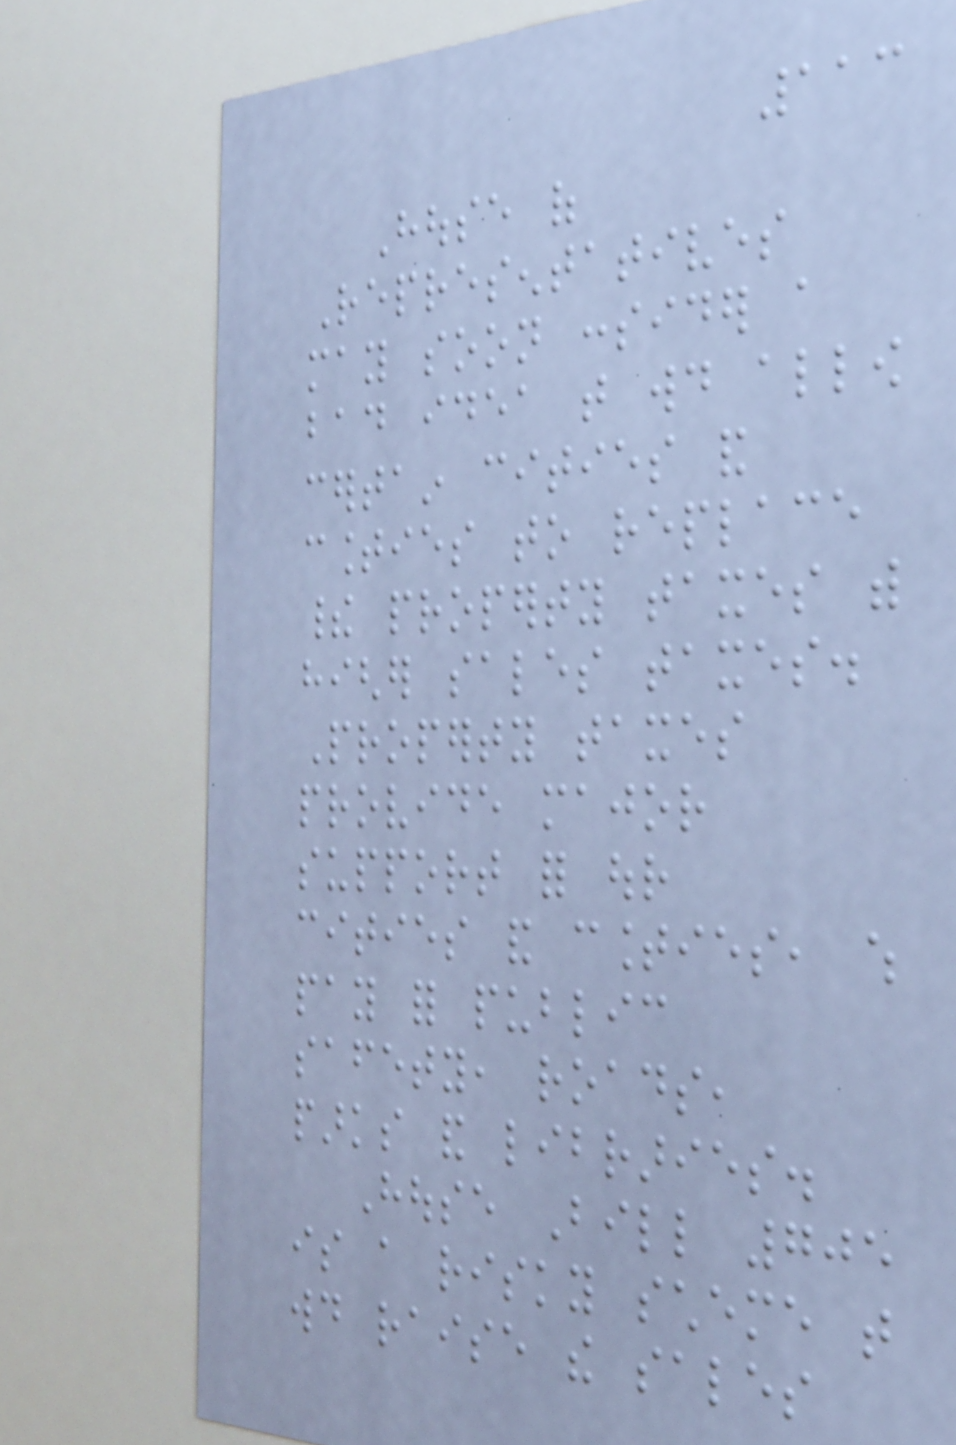113
House of
Representatives
may soon consider a
bad idea that would allow
certain cities and
counties to replace
their property taxes with
higher sales taxes.
Property taxes
provide major
support for our
cities and counties, which
pay for public
safety, roads,
parks and libraries.
House Bill 705
is a risky scheme that
would raise the sales
